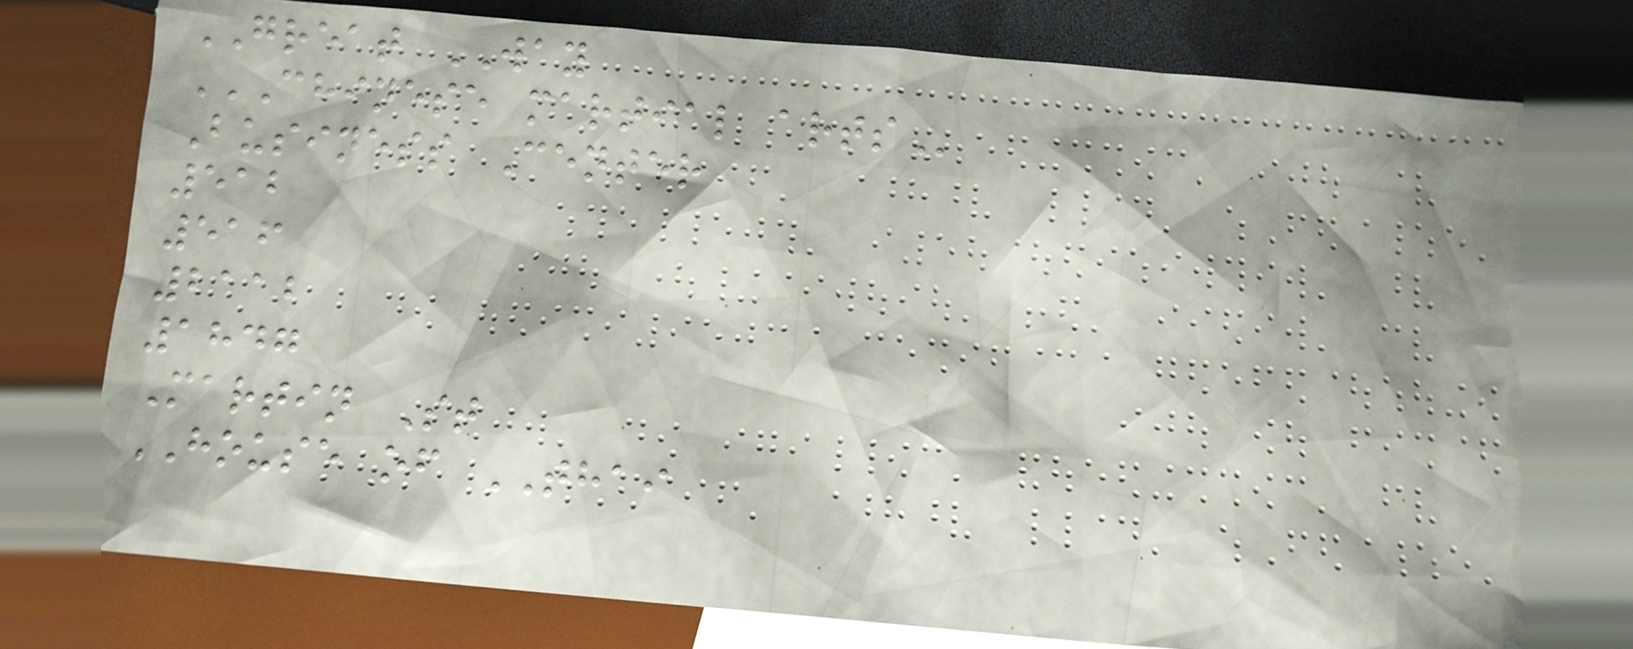GREAT WAY
CHINESE MARTIAL ARTS
Business Center
512
516
2112
1847
Martin St
HOUSE of THAI
